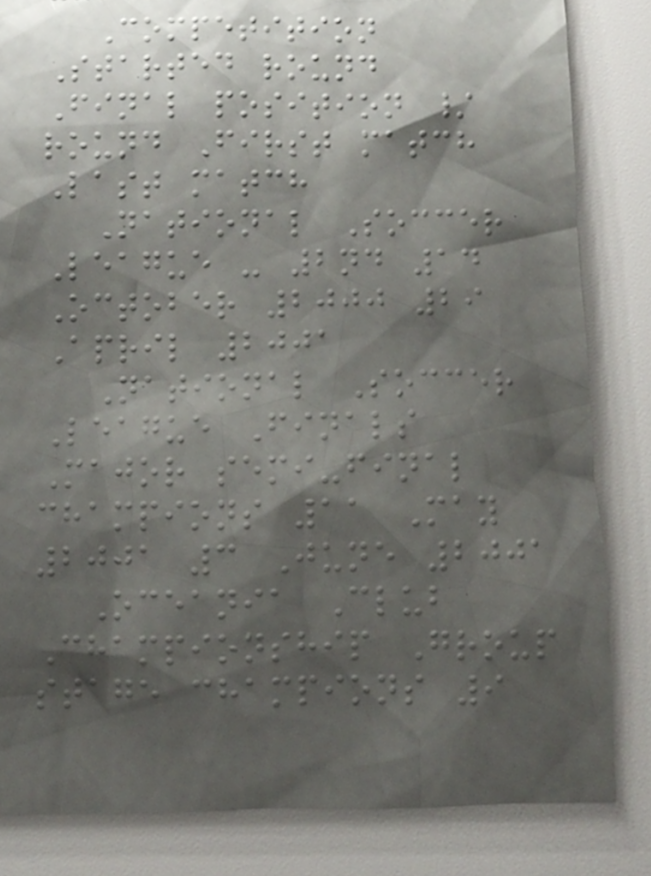Competition
Started round
Final position /
round First match
Last match
National Soccer
League - 2nd 14
October 2000 29
April 2001
National Soccer
League Finals
Major semi-final
champions 11 May
2001 3 June 2001
Oceania Club
Championship Group
stage champions 9
